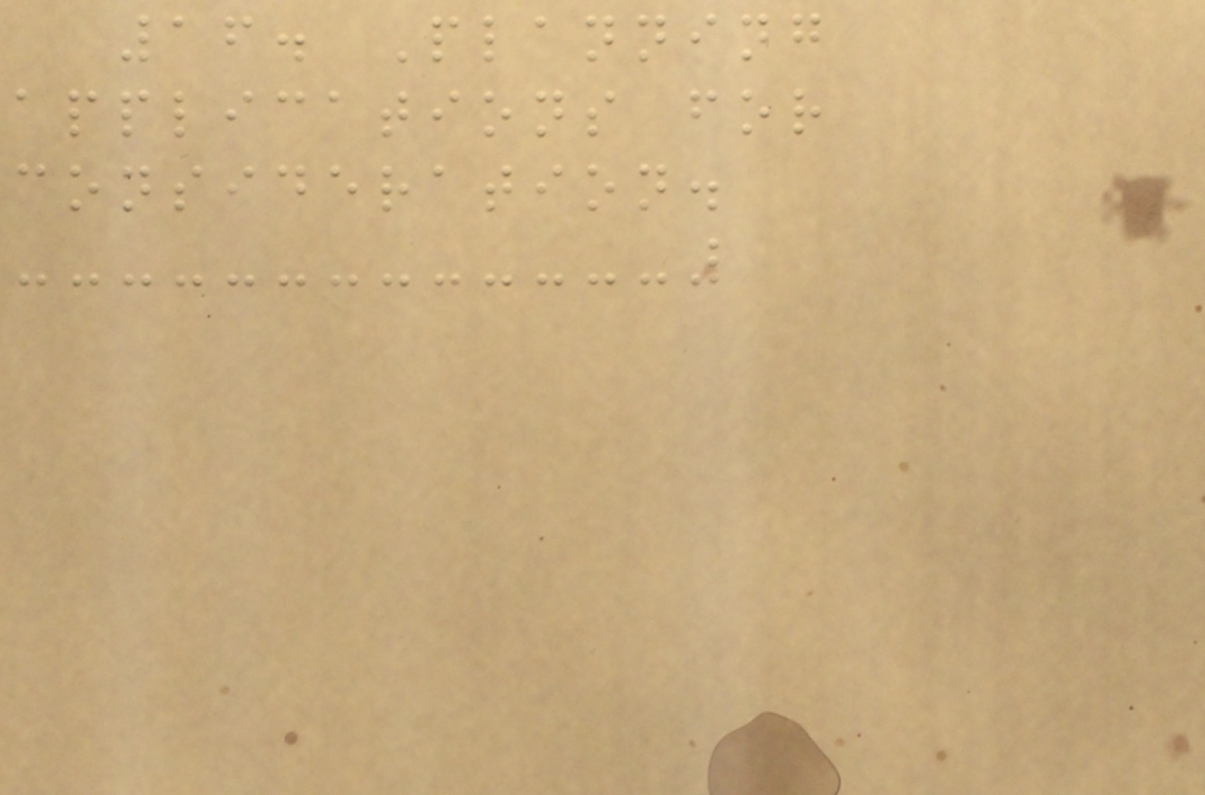16. Planning
applications for
consideration.
